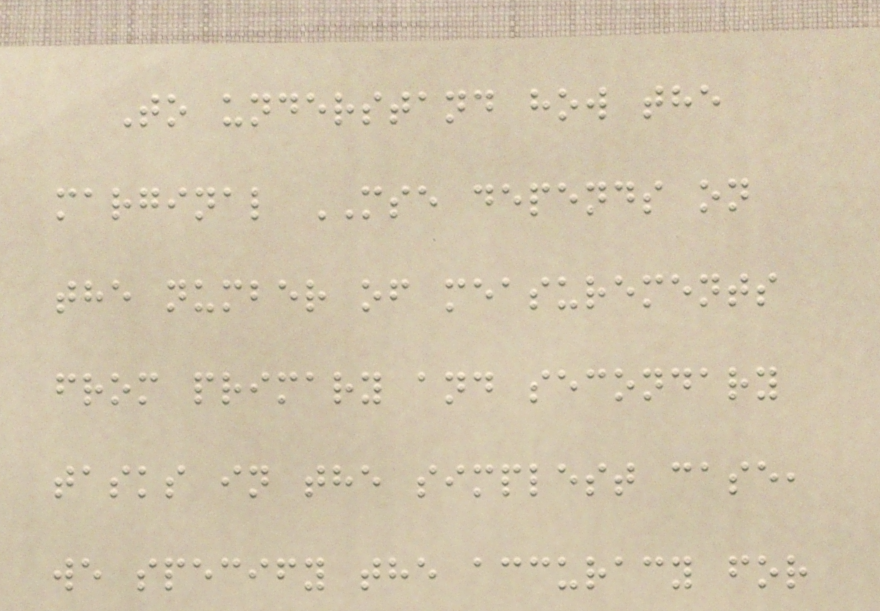To understand how the
marginal MSE depends on
the number of measurements
from primary and secondary
tasks in the simplest case,
we specify the accuracy for
